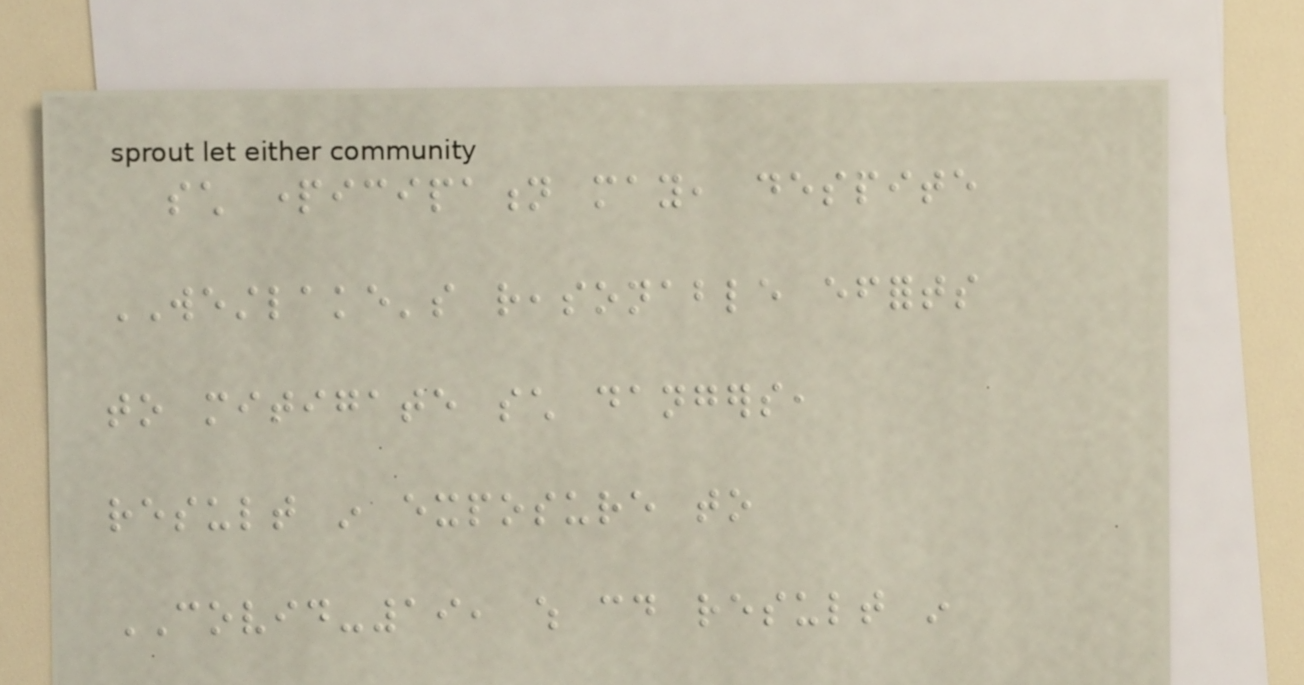such participation may, despite
WESTLAKE's reasonable efforts
to mitigate such dangers,
result in exposure to
COVID-19, which could result in
